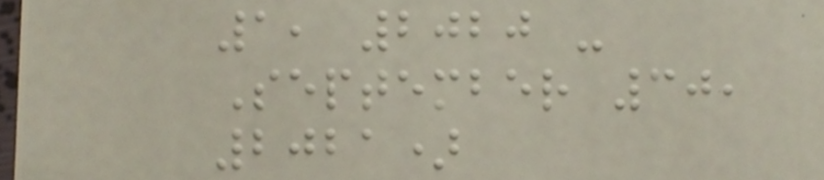1, 2020 -
September 30,
2021)
